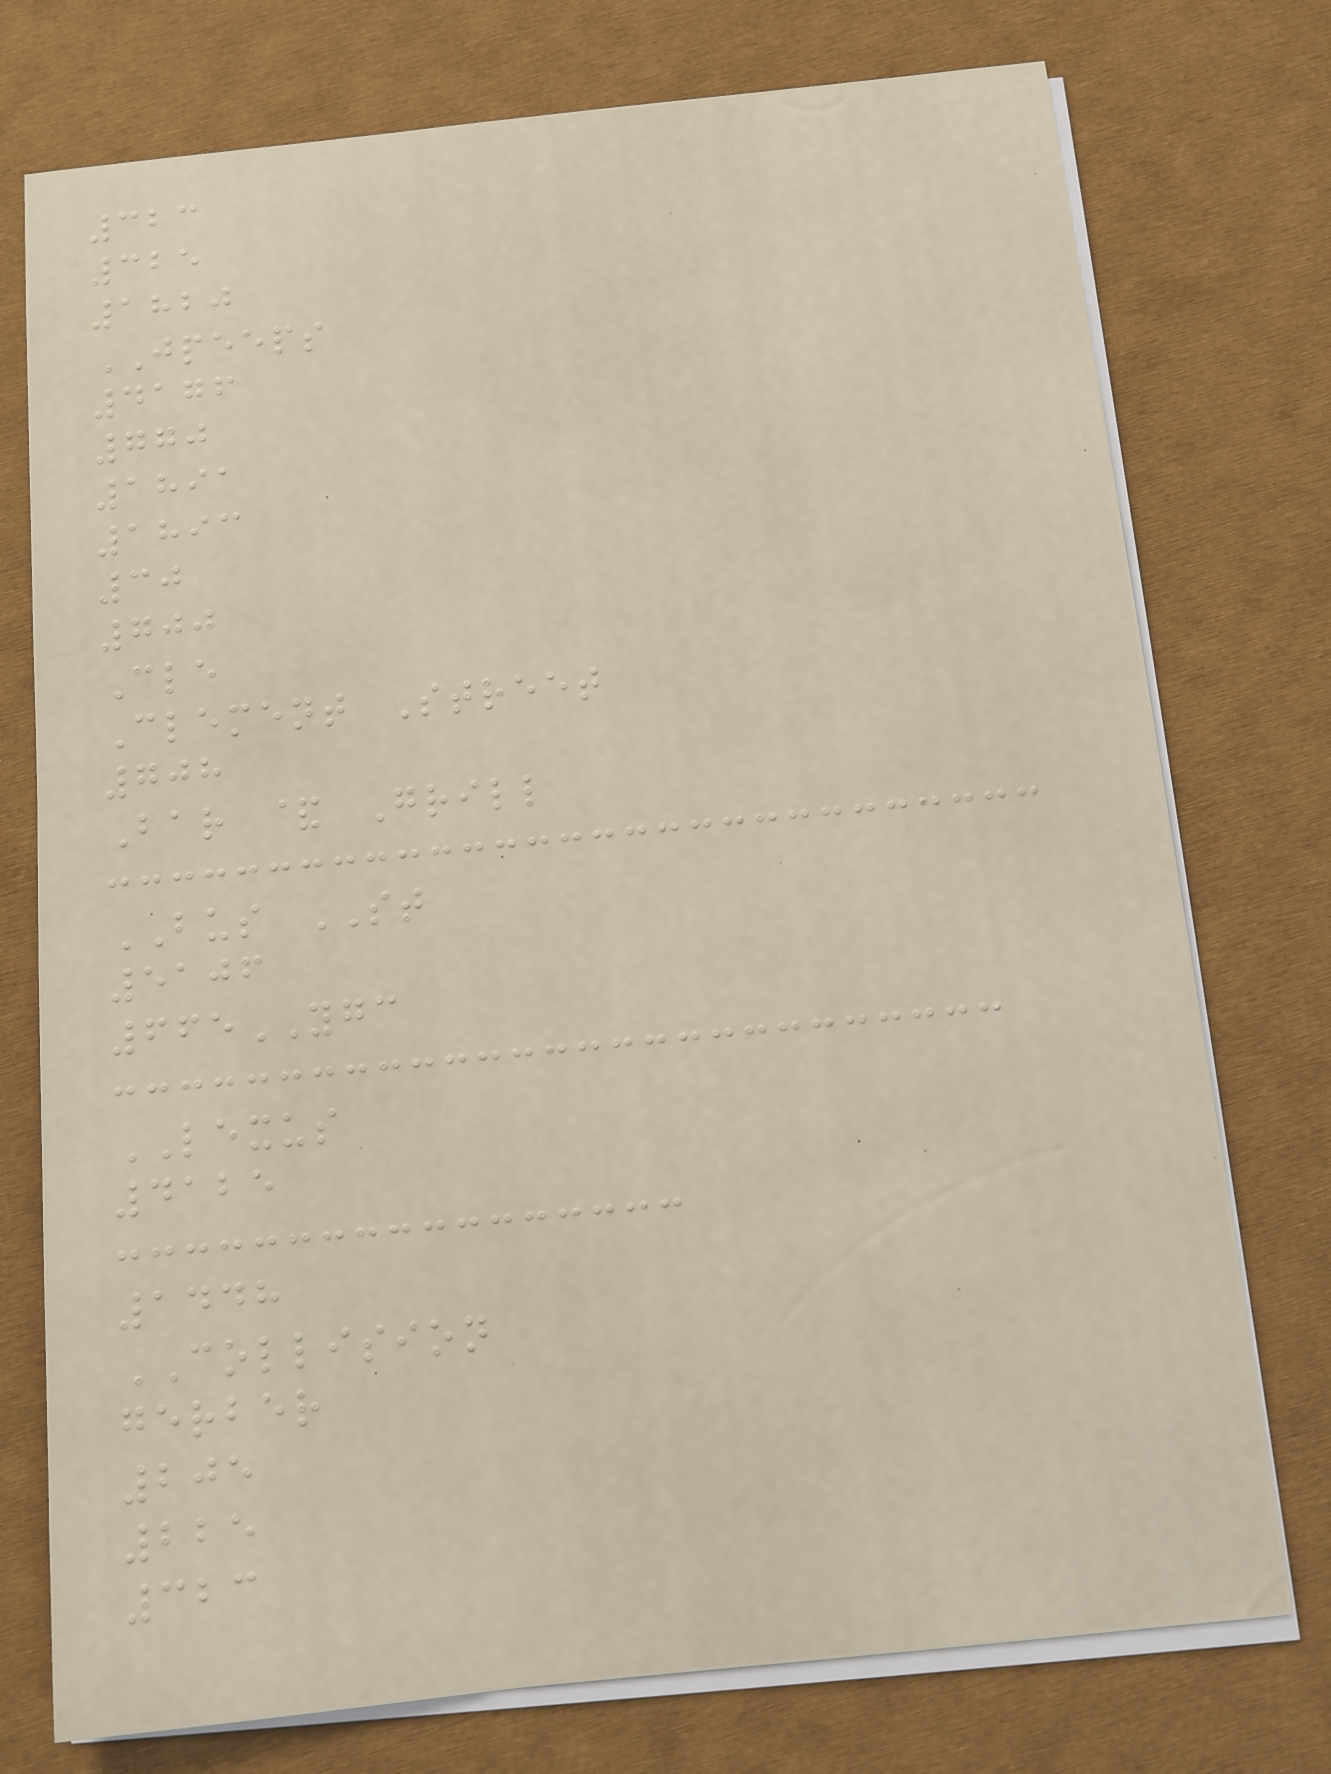323
325
1820
JPEEPS
4176
770
1891
1893
30
700
Cle
Clement Street
708
Bar & Grill
BUS ST
5106
665YGC
LEXUS
4125
1448
COLLISION
gerber
205
225
323
